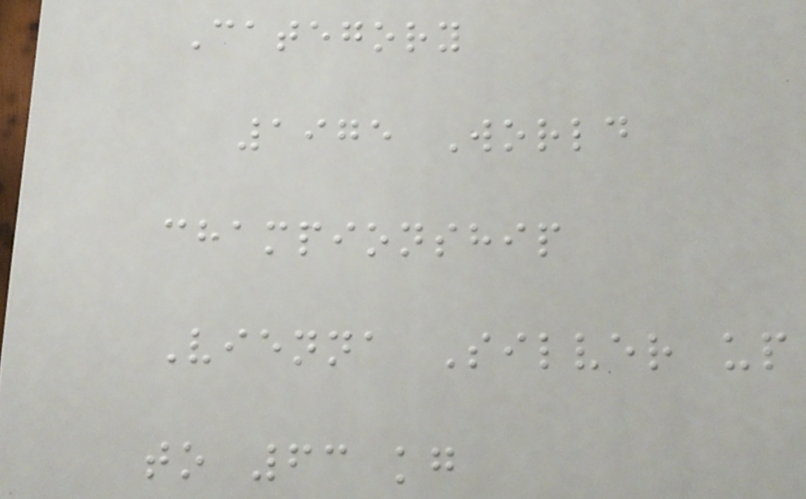Category
1975 World
championship
Vienna Silver up
to 63 kg
